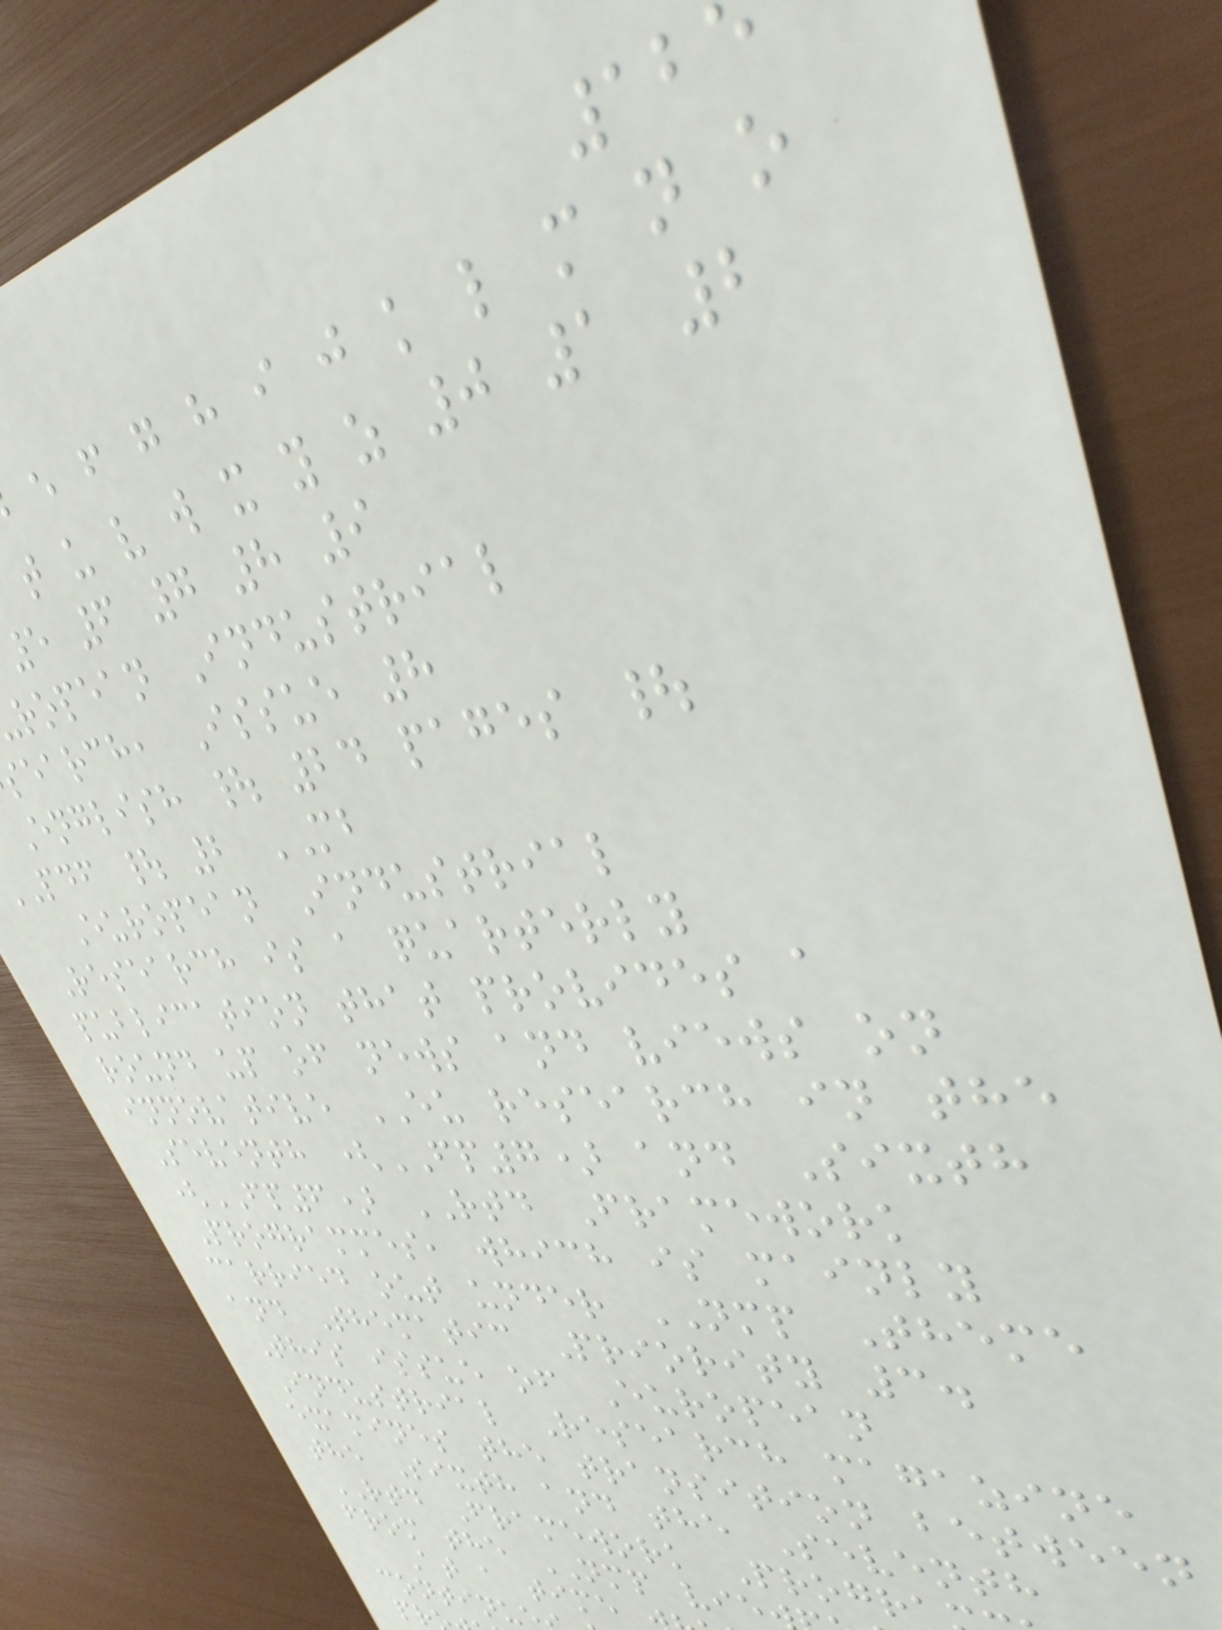e f g h i j k l m n o
t u v w x y z 0 1 2
5 6 7 8 9
ropean Industrial
earch, Issue 8
English | 24 pages |
pdf | 2 MB
European Industrial
Research is a quarterly
publication that provides a
round up of news and views on
innovative EU research in the
Seventh (FP7) and Sixth
(FP6) RTD Framework
Programmes, which is mainly
carried out under NMP Theme
and Thematic Priority 3.
This issue of European
Industrial Research magazine
examines the transition between
the Sixth and the Seventh
RTD Framework Progr
from the NMP vie
At a time
continu
